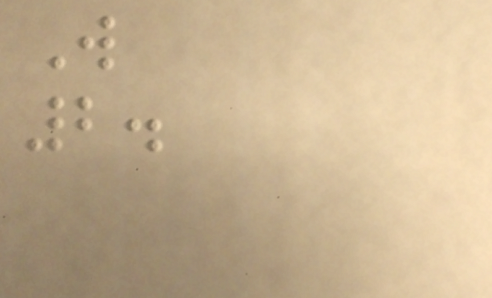W
2.
